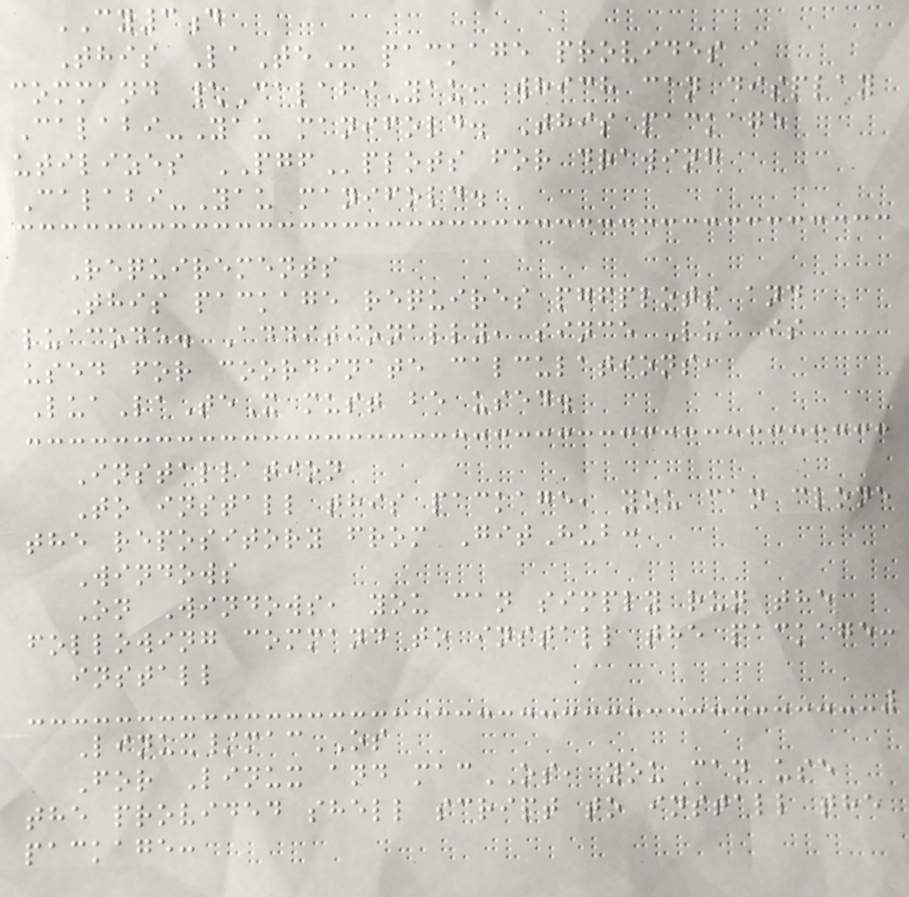CY3d
This LaTeX package provides a
command \CalabiYau, which can display
Calabi-Yau manifold. This package
utilizes PGFplots for drawing
Calabi-Yau manifold.
Requirements
This package requires pgfplots and
luacode. Additionally, since Lua is
used for coordinate calculations,
LuaLaTeX must be used.
Installation
To install this package, you can clone
the repository from GitHub:
Windows
On Windows, you can simply run the
following command to install the package:
install
Linux/macOS
For Linux and macOS, you can use
the provided shell script to install the
package:
